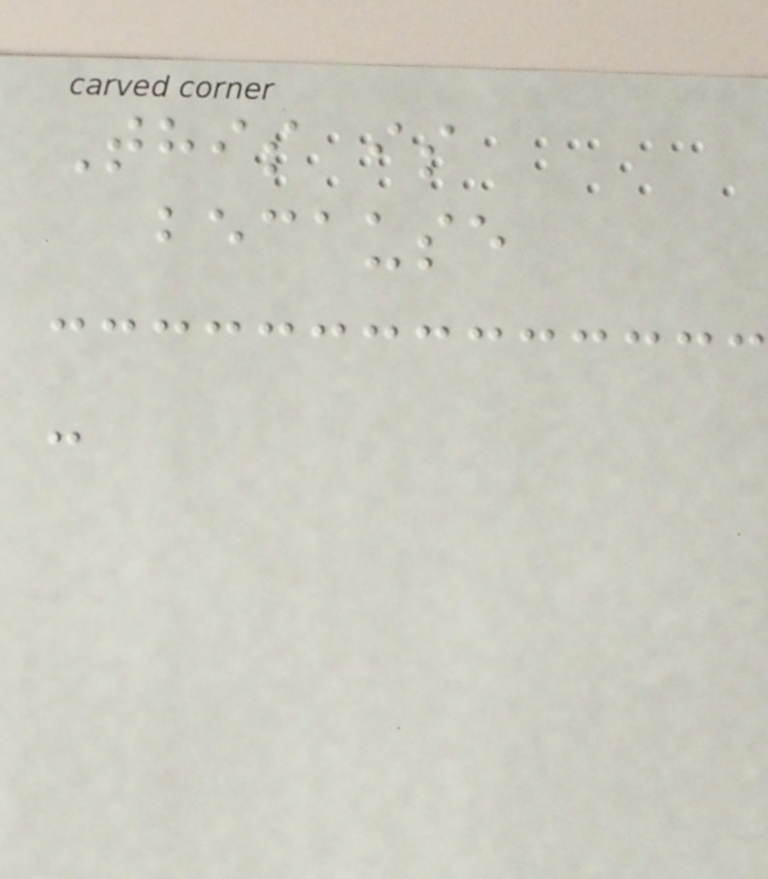This is
because
-
